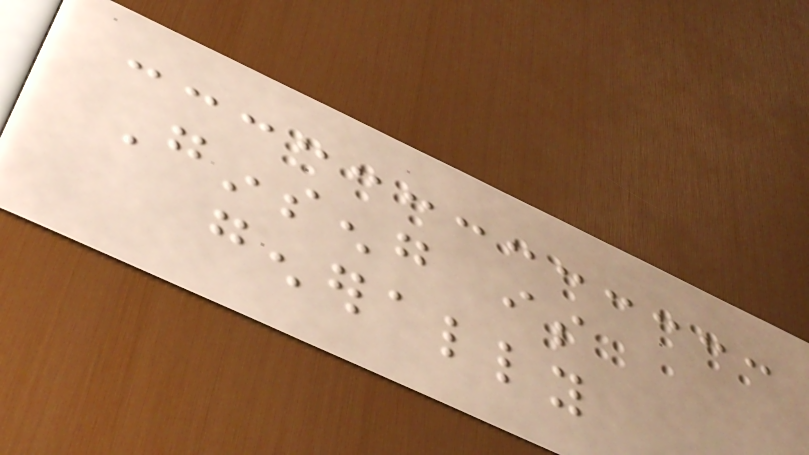Ginseng is
generally
